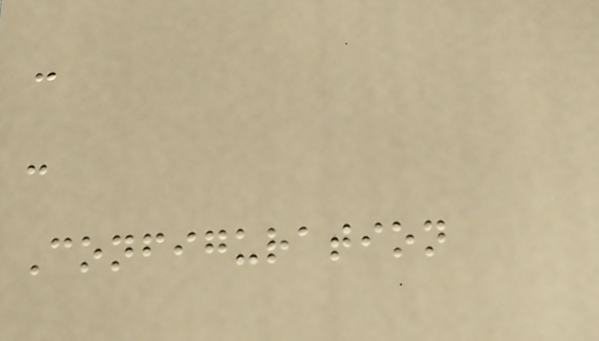-
-
Configuration
